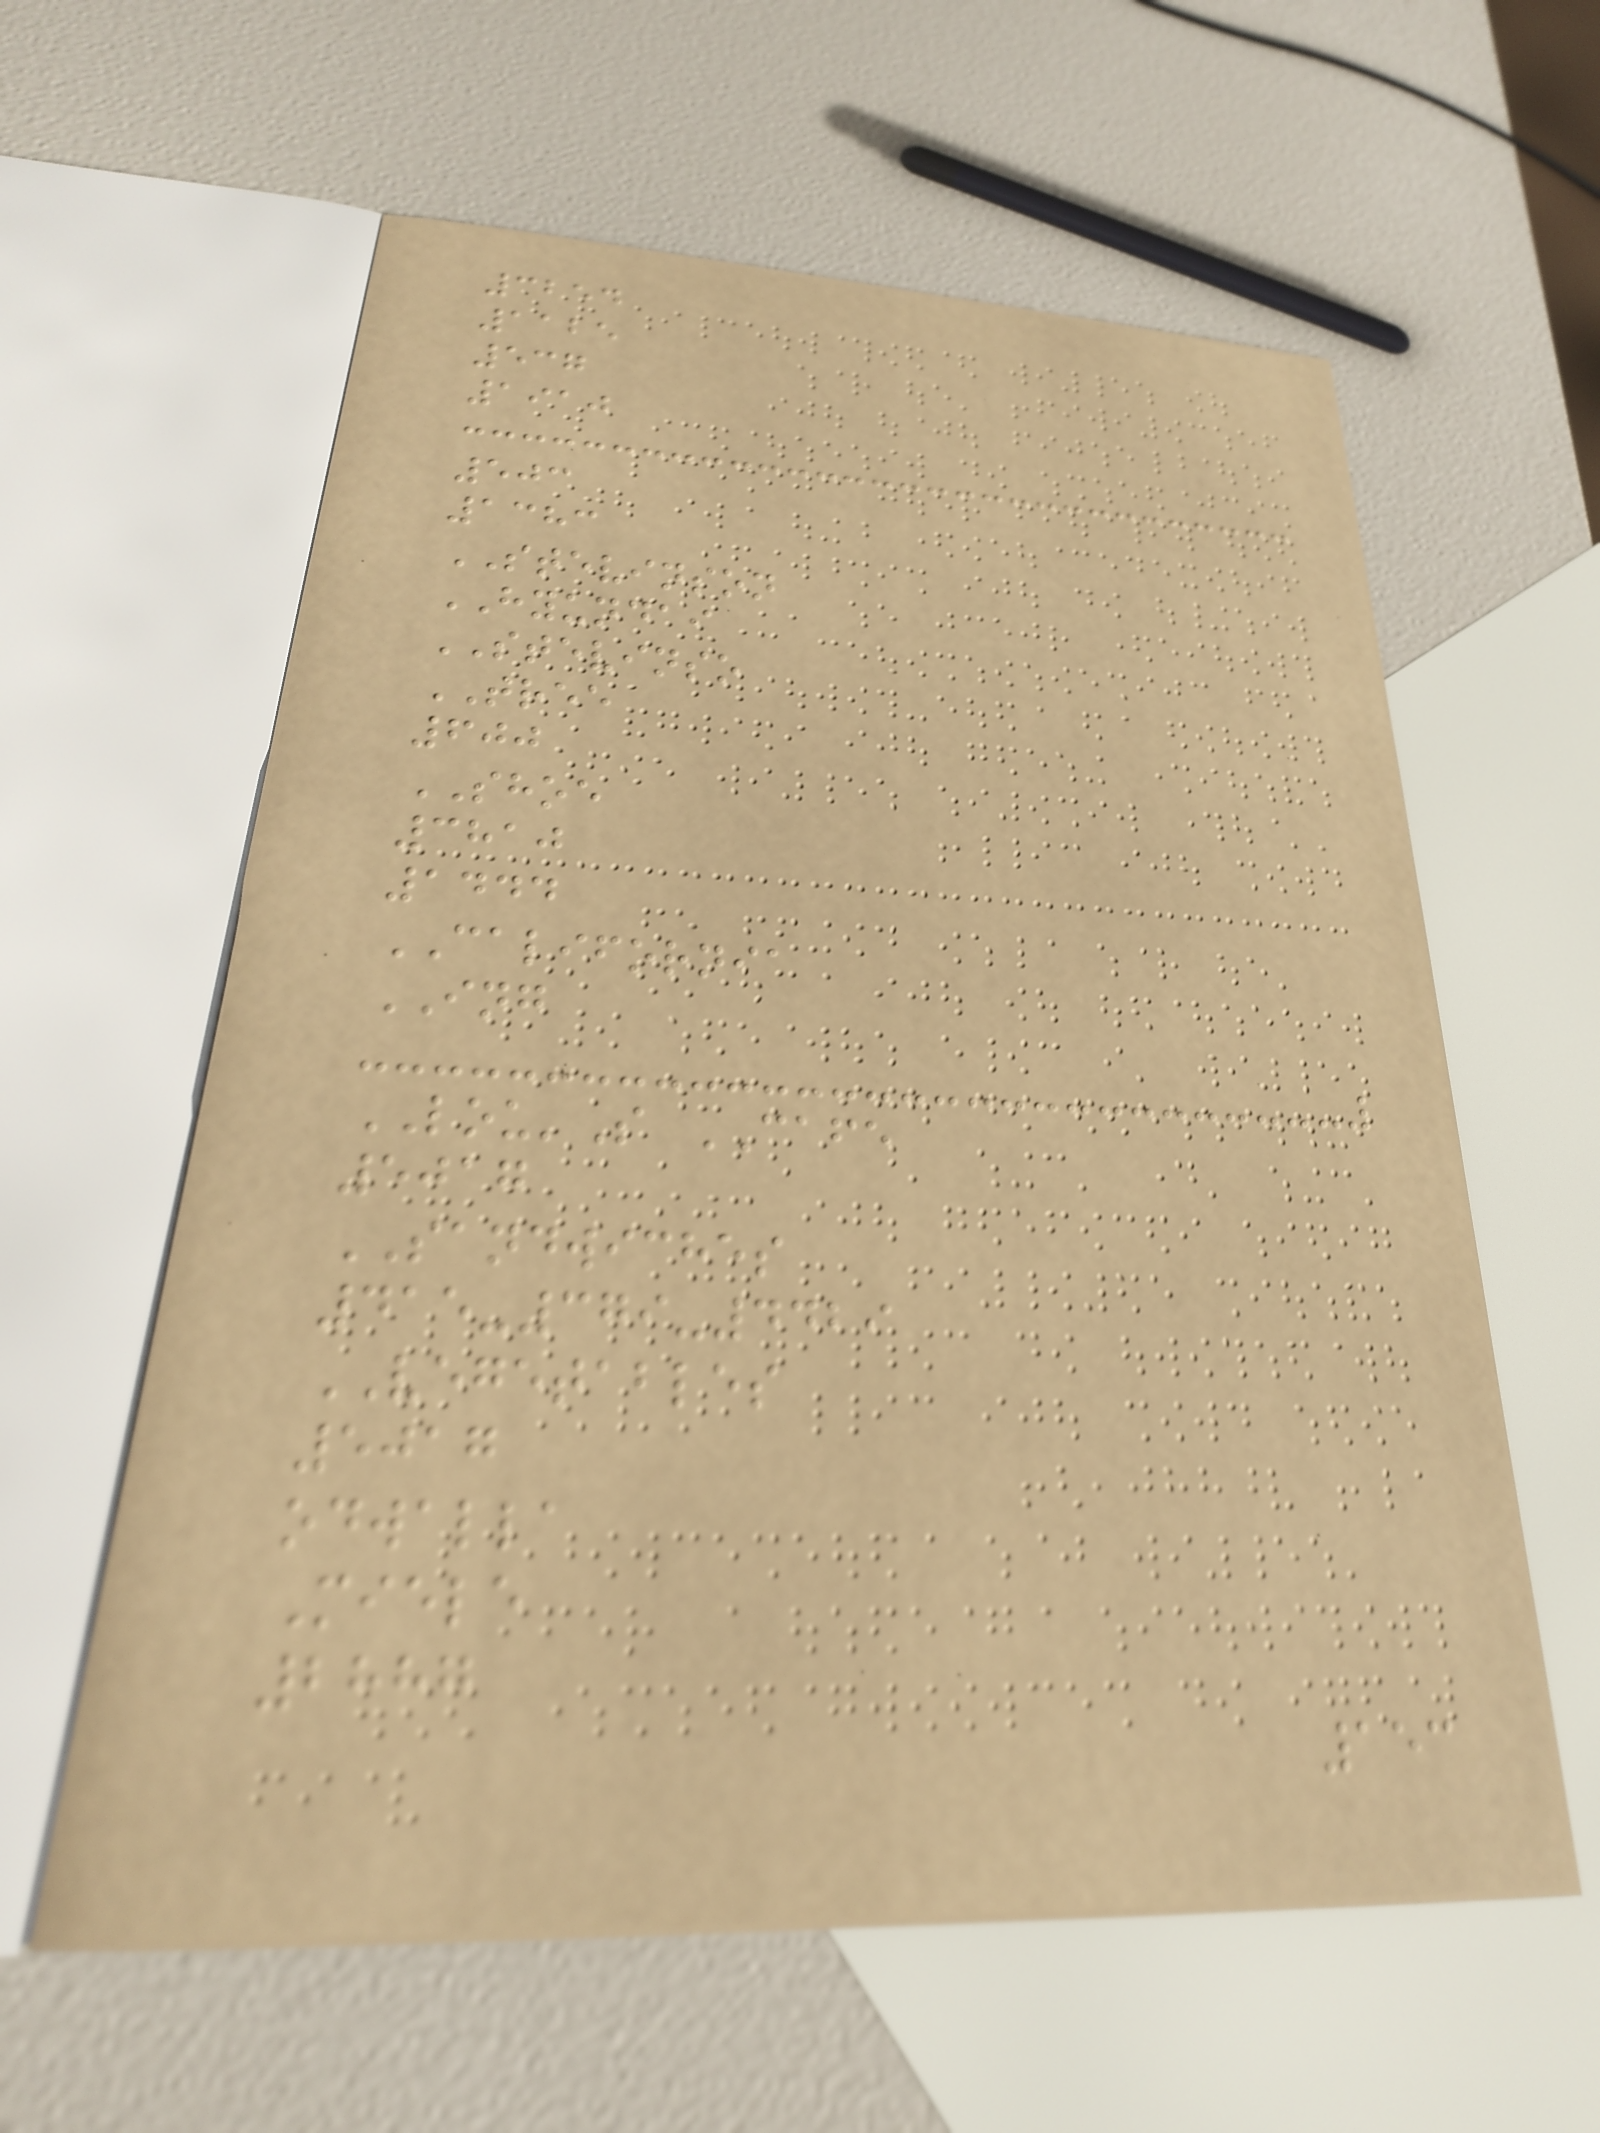3254
1125
537
1910
503
1383
STEVINSON
HYUNDAI
STEVINSO
TREE
600
SHOE
3810
1444
CALIFORNIA
ING
LOU'S CAFE
5017
SANDWICHES
415-379-4429
VEGETABLES
5017
odwalla
Miele
2887
153
